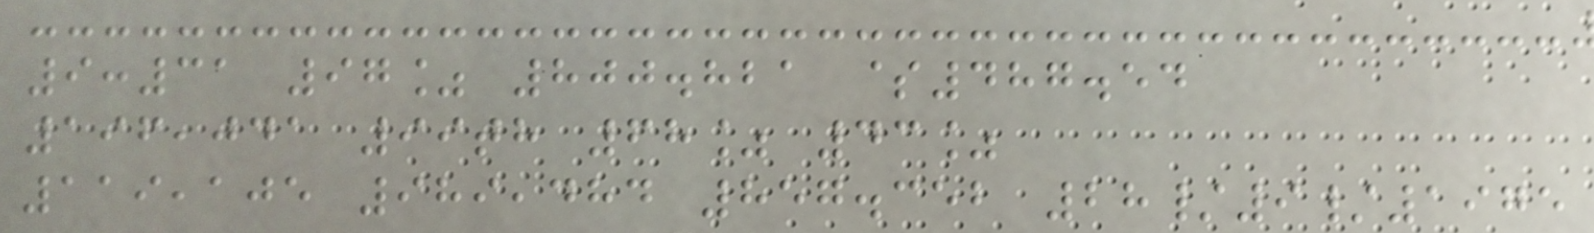9:31 97% 800.821 $487.54
196,041 99th 68% 43%
119,105 989,484 857.352 28/9/1975
